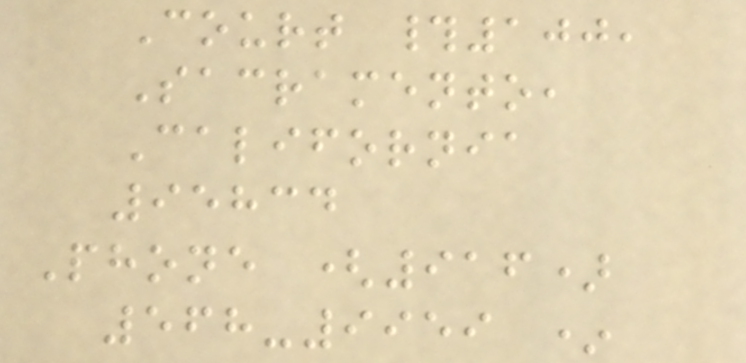Court #100,
Sacramento,
California
95834
Phone (916)
568-9959 *
